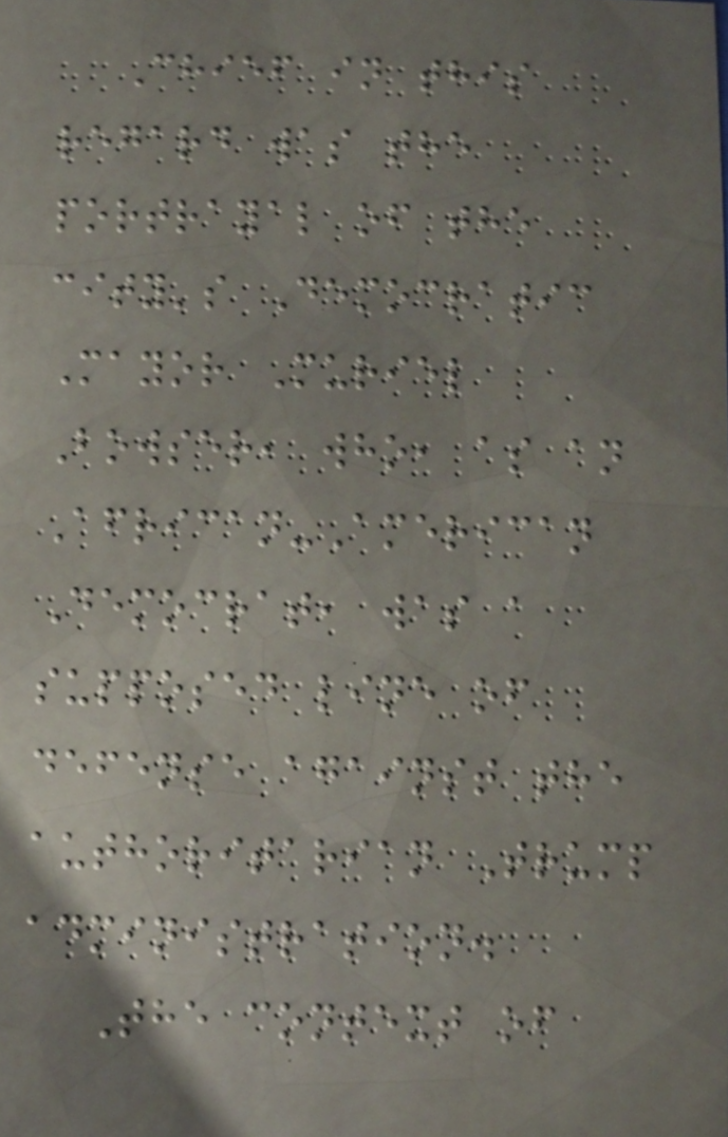Chief in this
regard was the
portrayal of the
city's Democratic
Mayor Muriel
Bowser, who, as an
African-American
Democrat, was a
supposed line of
defense against the
authoritarian Trump
administration.
The context of
